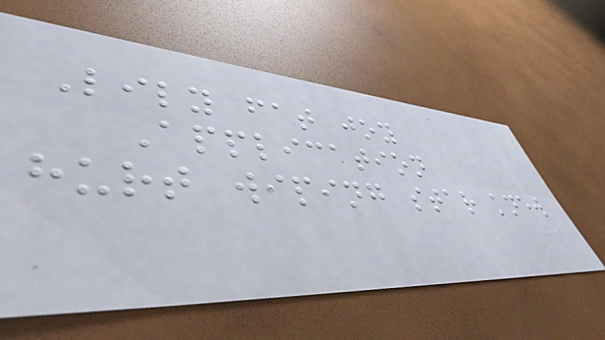Lily fat joy
Application
hurt wiping star knew
